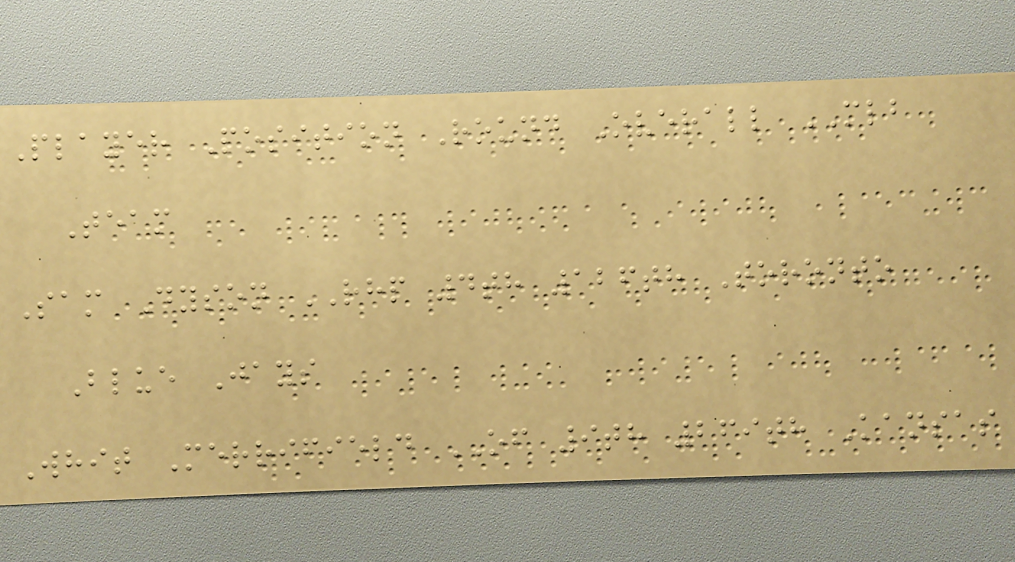Player Position Round Overall MLB
Team
Sam Dyson RHP 4th 126th Toronto
Blue Jays
Whit Merrifield OF 9th 269th Kansas
